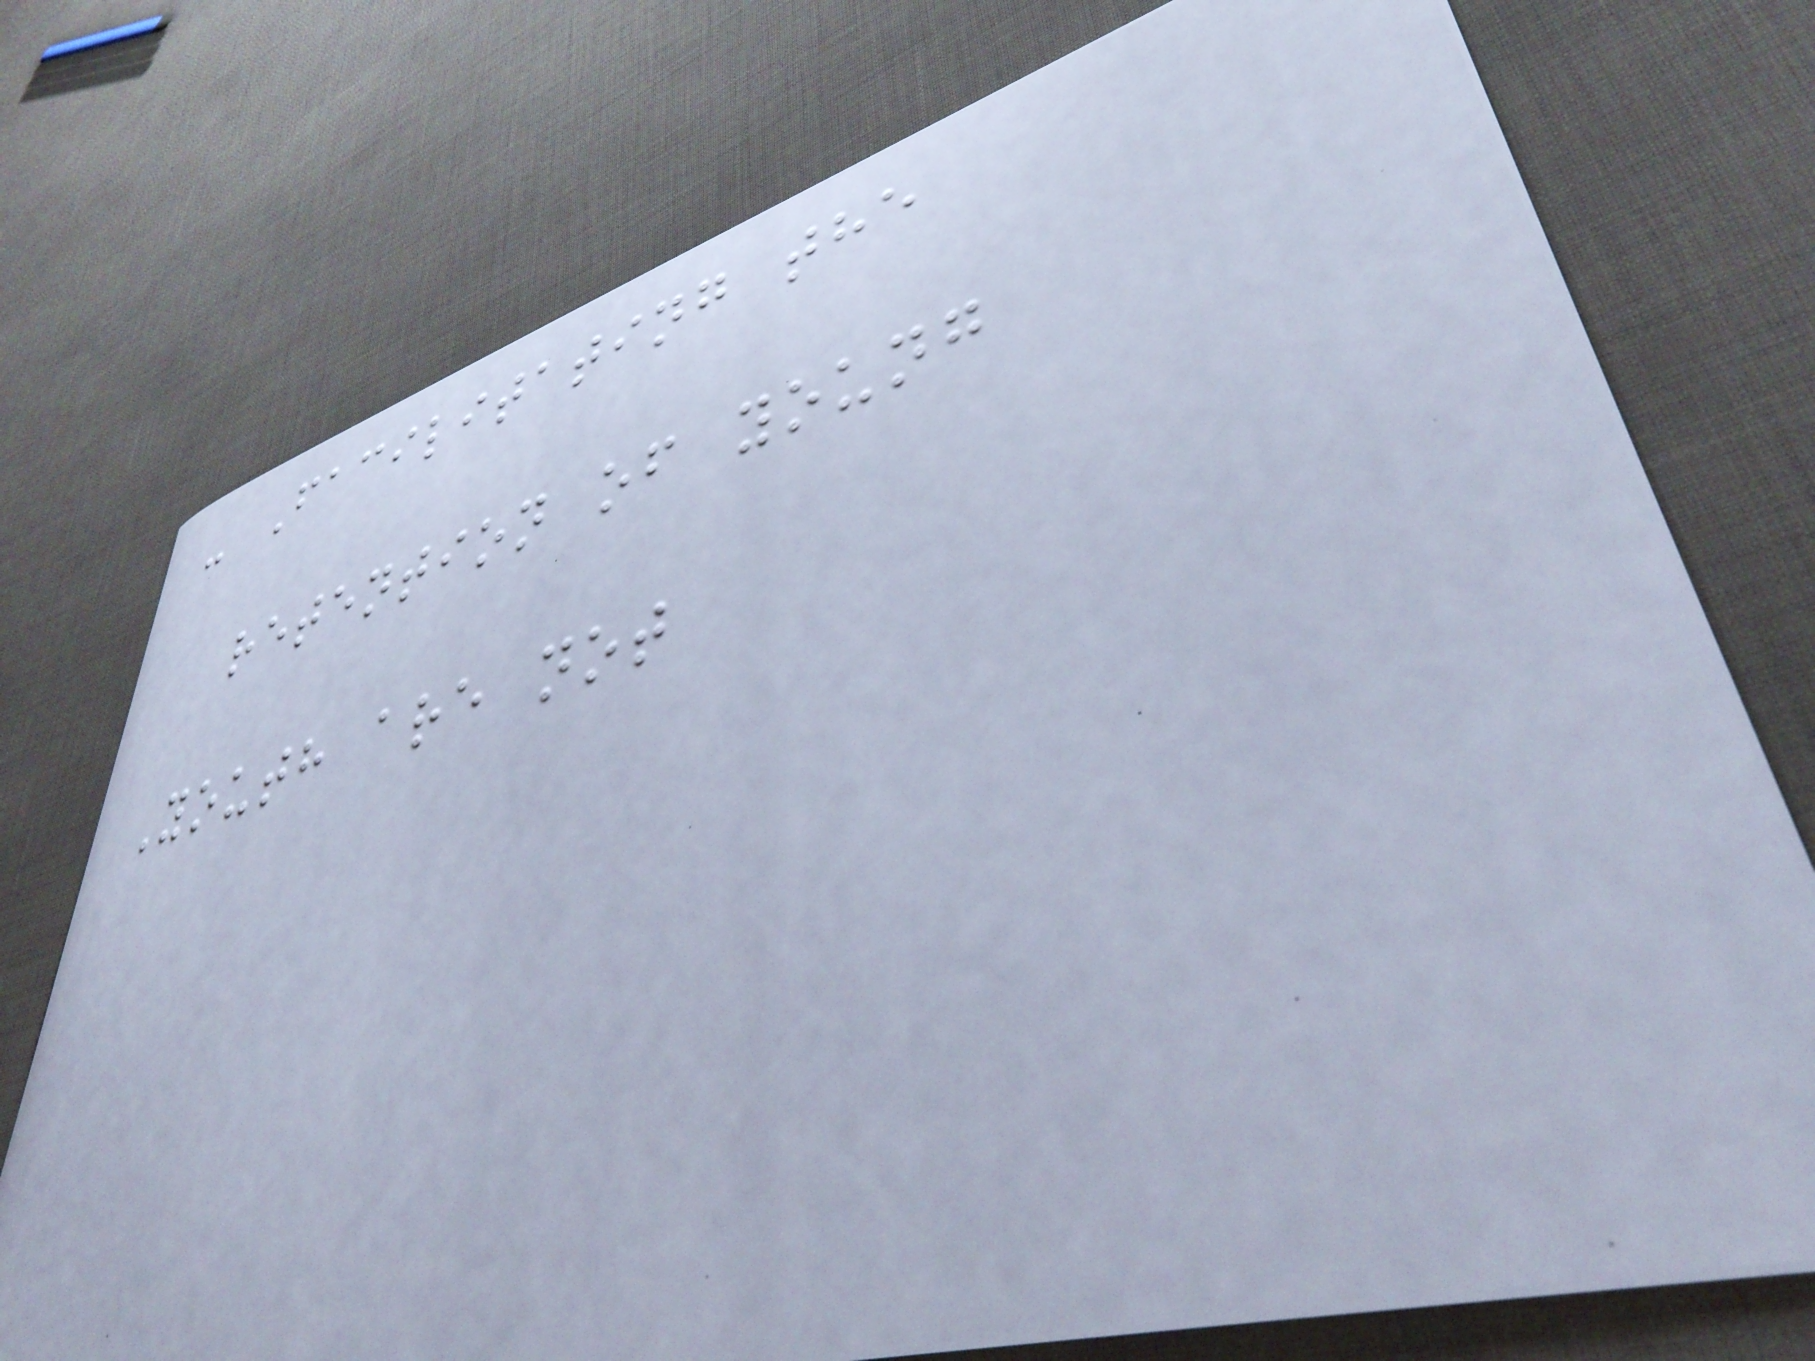- Facilitating the
retention of young
Youth are not
